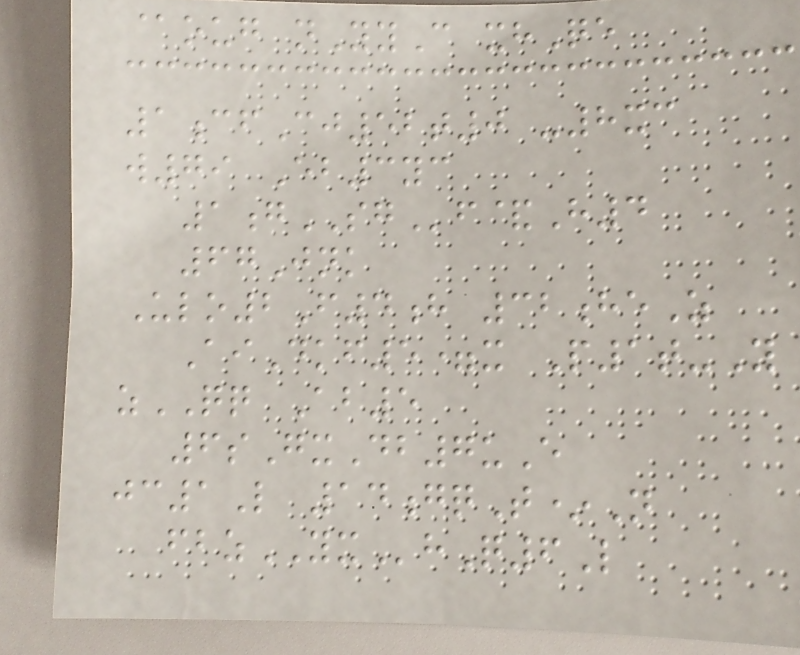@oug nYyC xhQe
1cfCj52t0 -8xc
w79 Eb3yc
1gSGf&H4
67Jnk
Ulo2F4h 32heZ
AiDkf5=x P1t-Y
zQQ Ab5
6sGxDb7uE
jc1L 14gqT*N
fbzYXhQ6L
